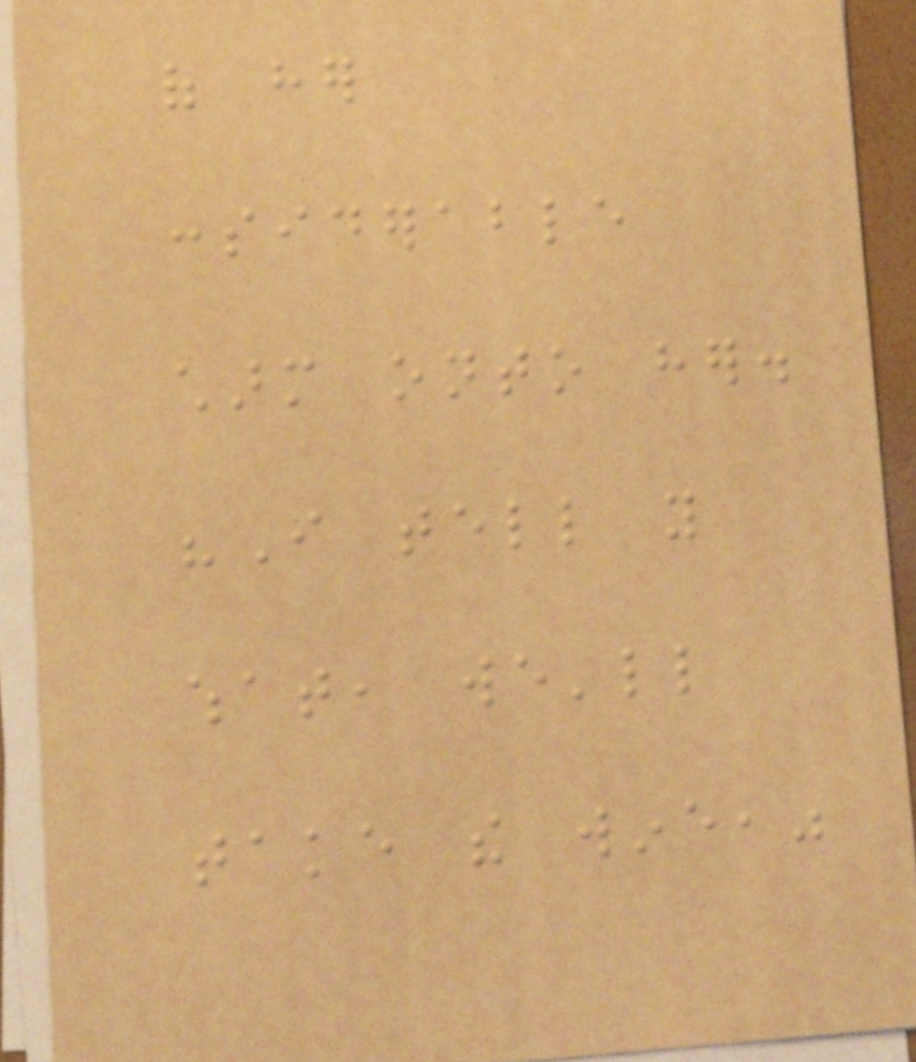of her
considerable
charm onto her.
"I tell you
what, we'll
take the wine,"
